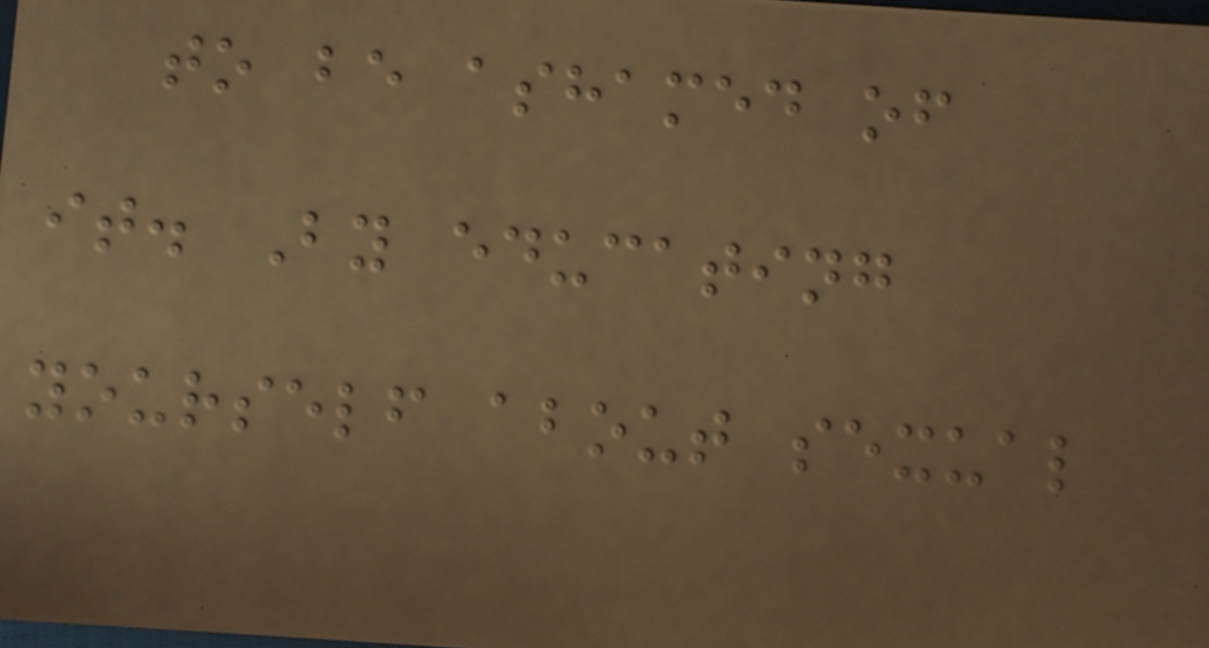to be ashamed of
it. By educating
yourself about sexual
